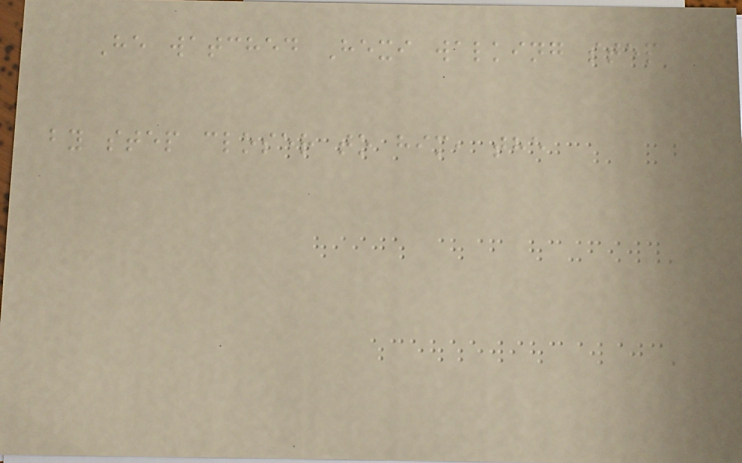He watched Hexi walking step
by step closer to him, the
